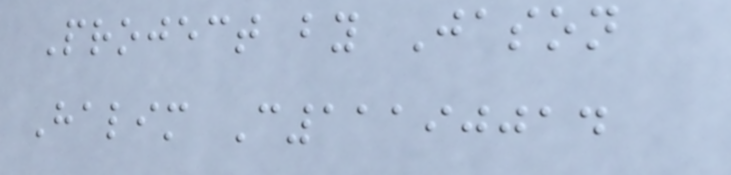Project by Jason
Halim C11190014
